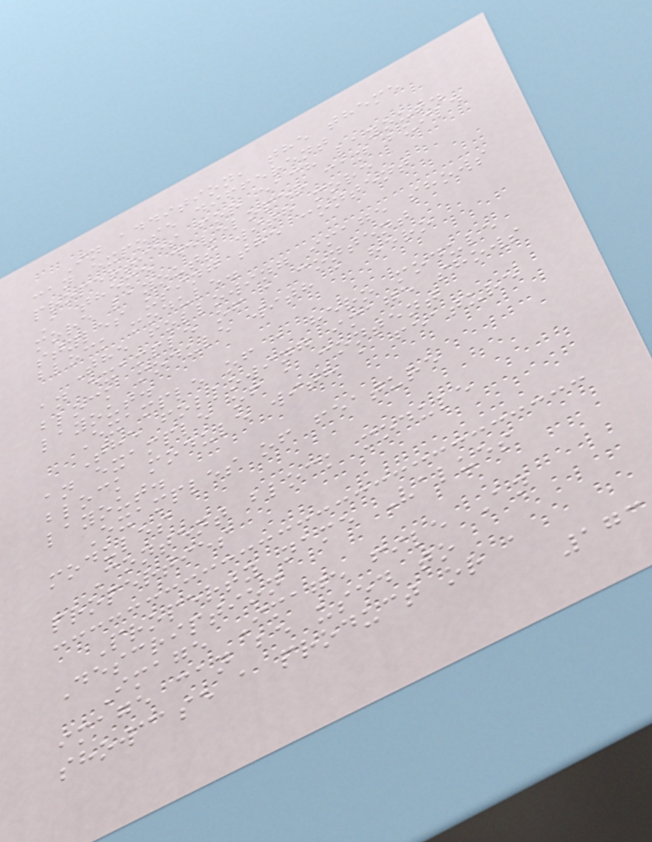In addition, the theme
can expose different
properties for each layout.
A theme developer can build
more layouts with more
styles using the content
block module.
The following image shows
an example of a content
block module with a hero
layout.
Example of a hero module
The following image shows
an example of a content
block module with a feature
layout.
Examples of feature
modules
Content block module
properties
Property name Values
Description
Image Image file An
image can be used to
showcase a product or a
173
